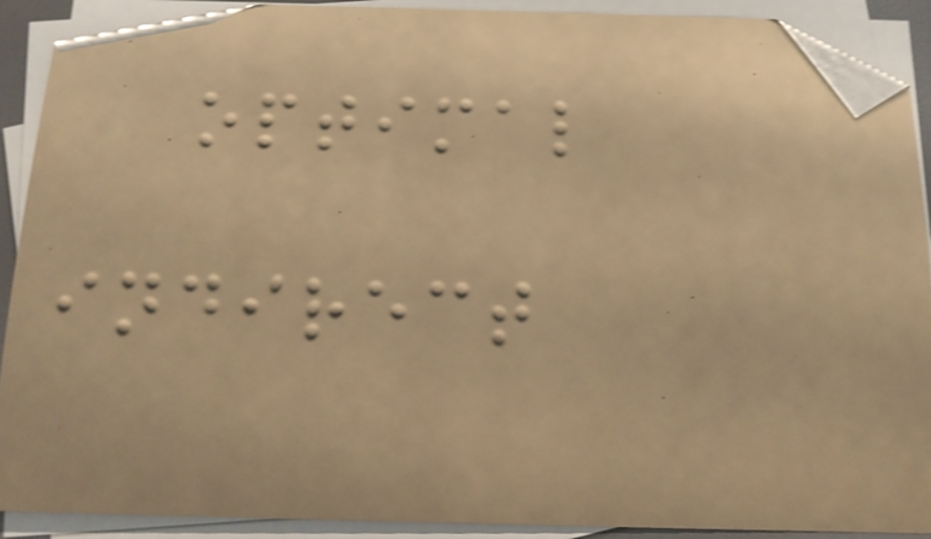optimal
indirect
